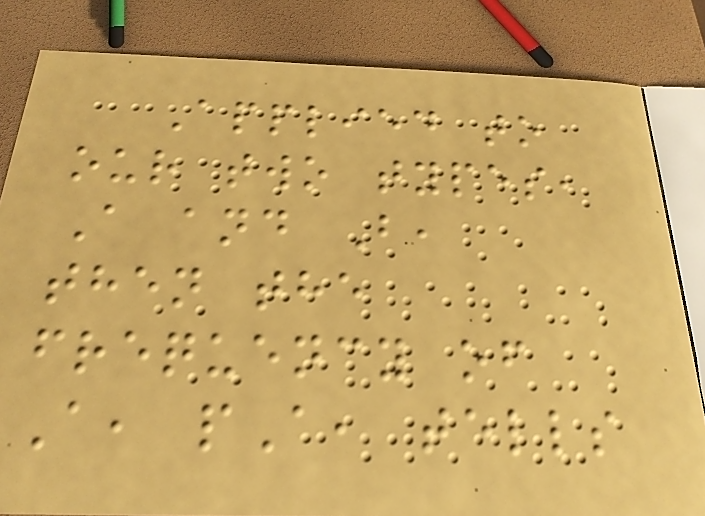Applied to
our two types,
A and B,
then the
frequency of
A, pA, tells
